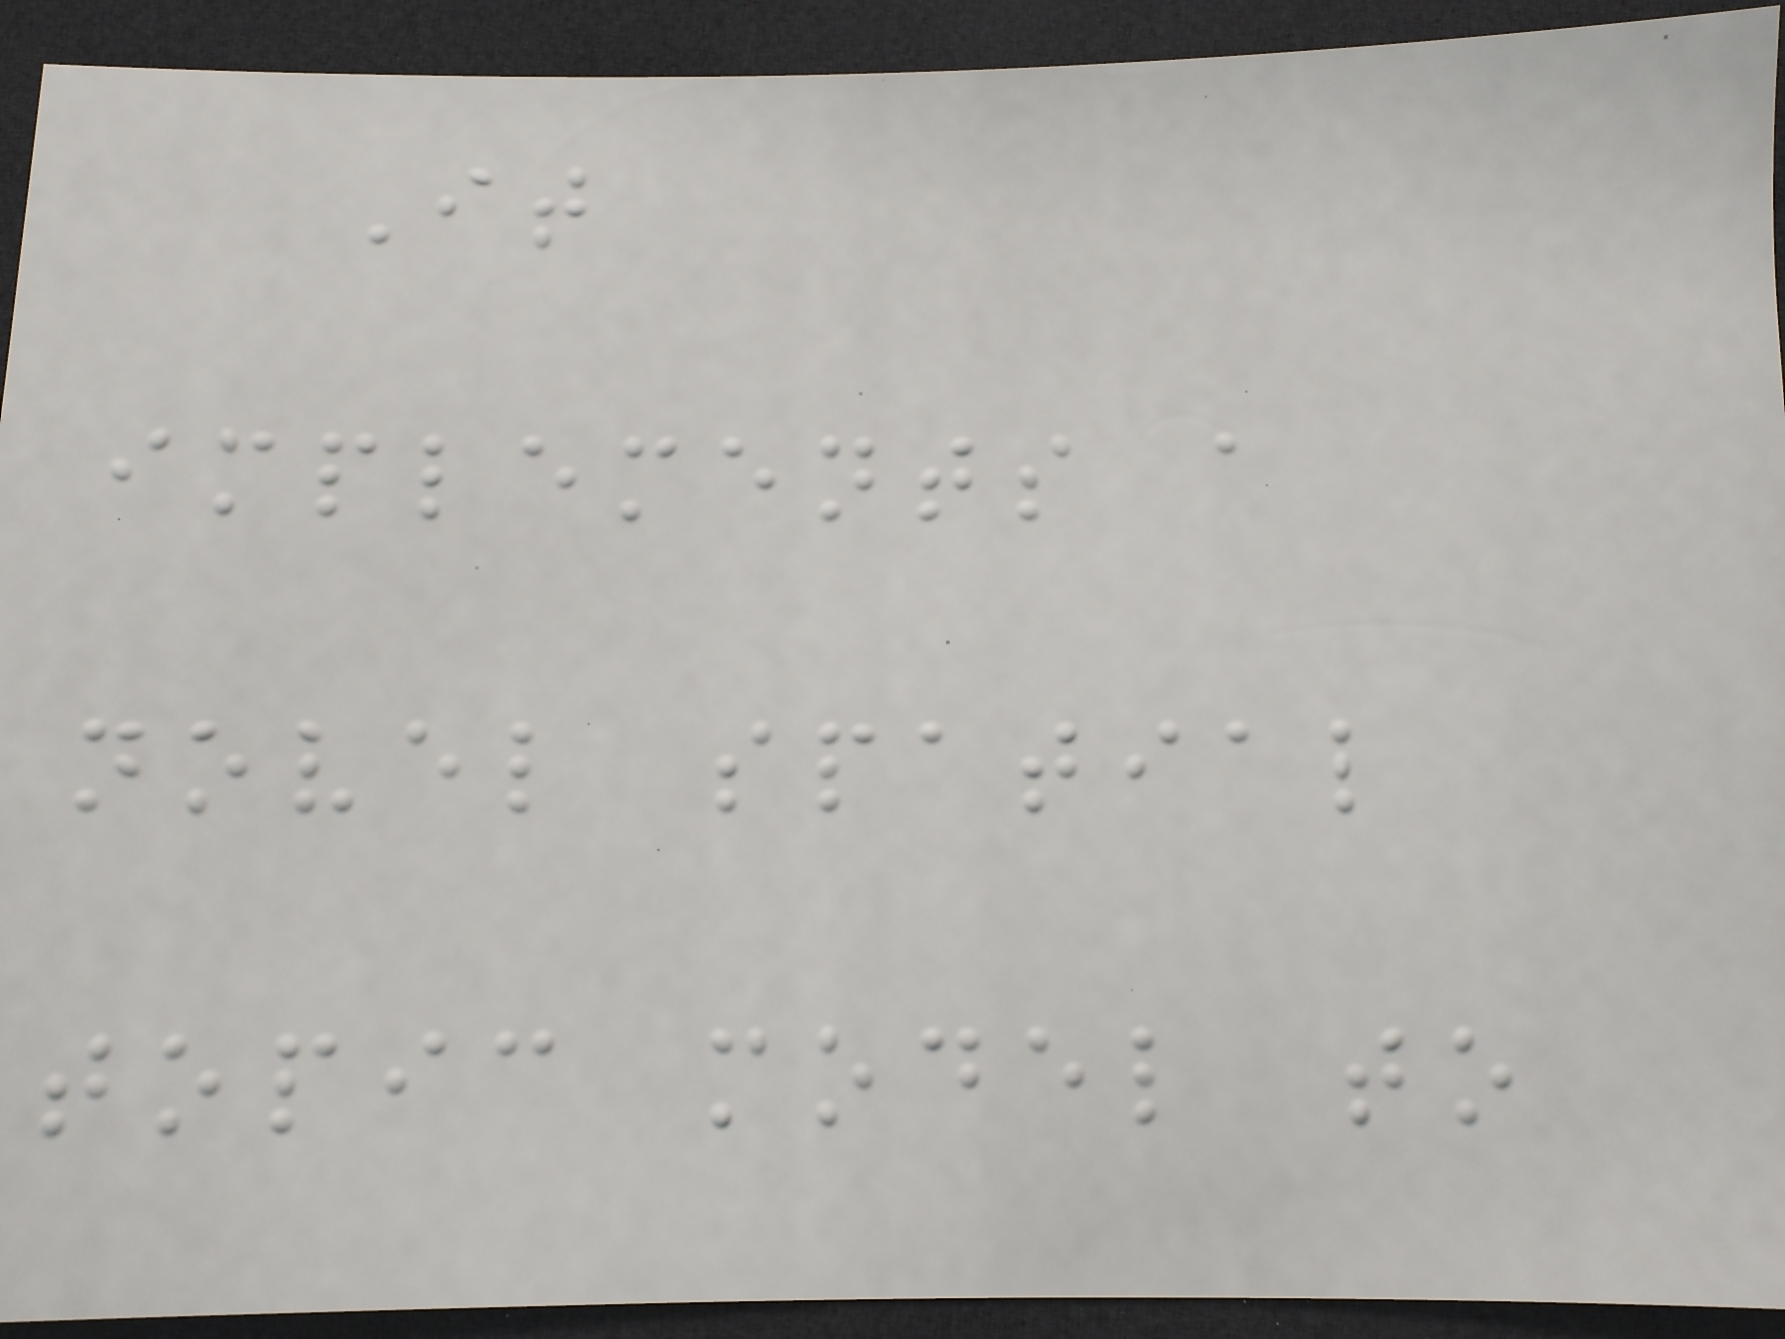It
implements a
novel spatial
topic model to
